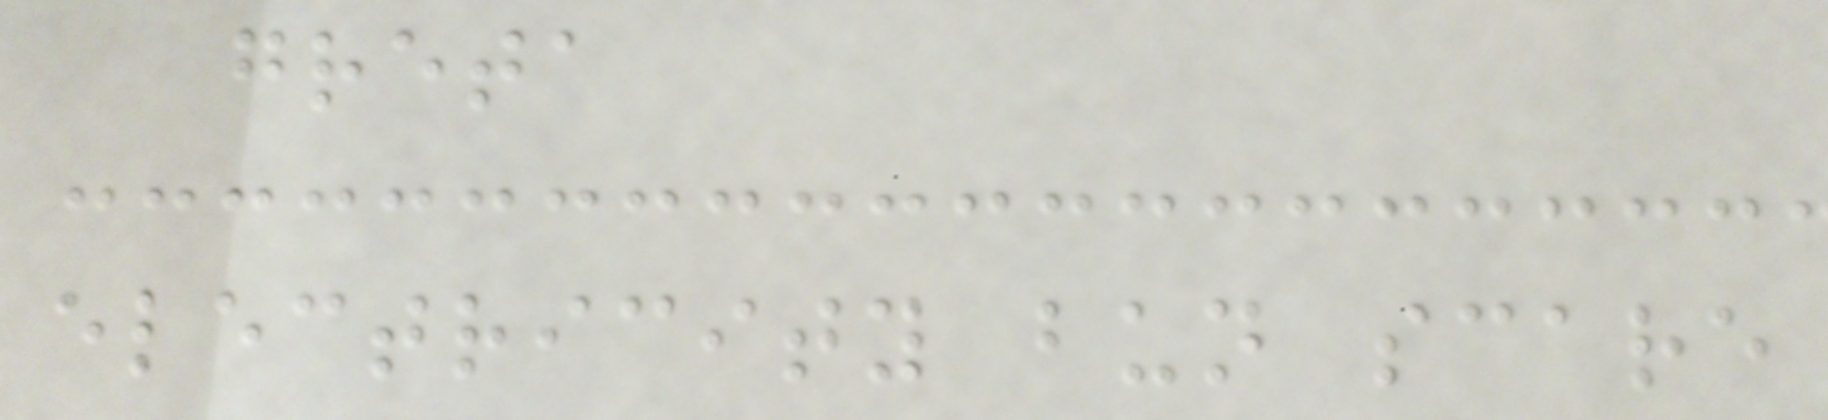greta
electricity bun scare
